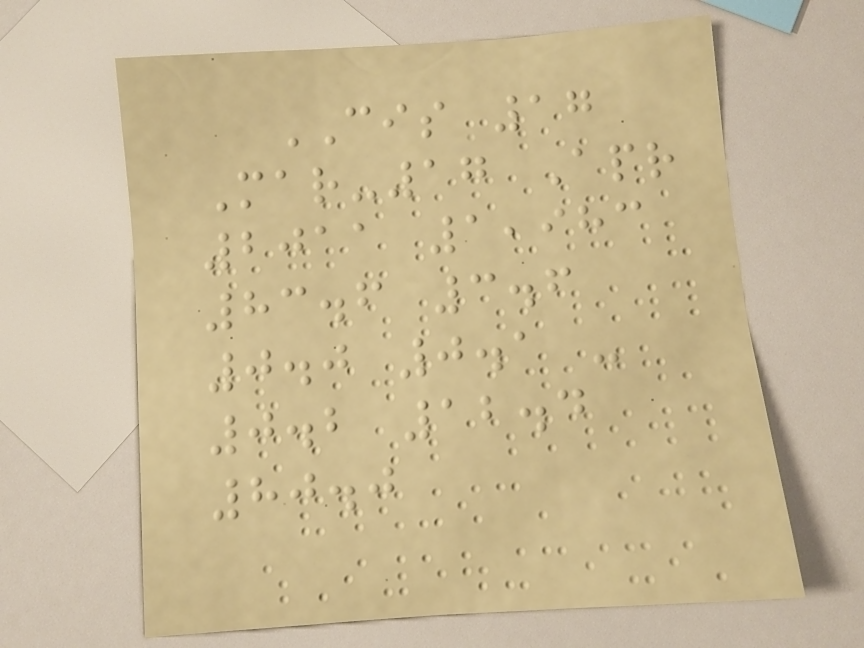CIS 17
Mar-17 Apr
2011 1,983
83.6 3.6
0.0 0.1 -
0.2 12.4
80.0
